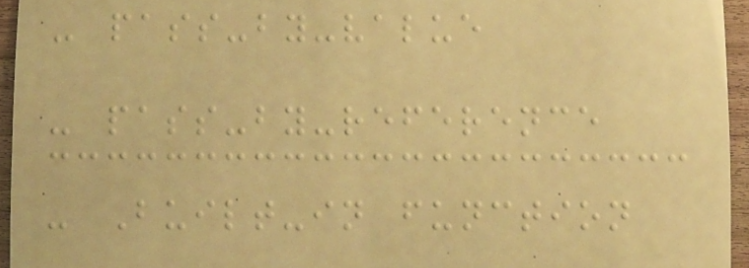- pass-by-value
- pass-by-reference
- Built-in function
